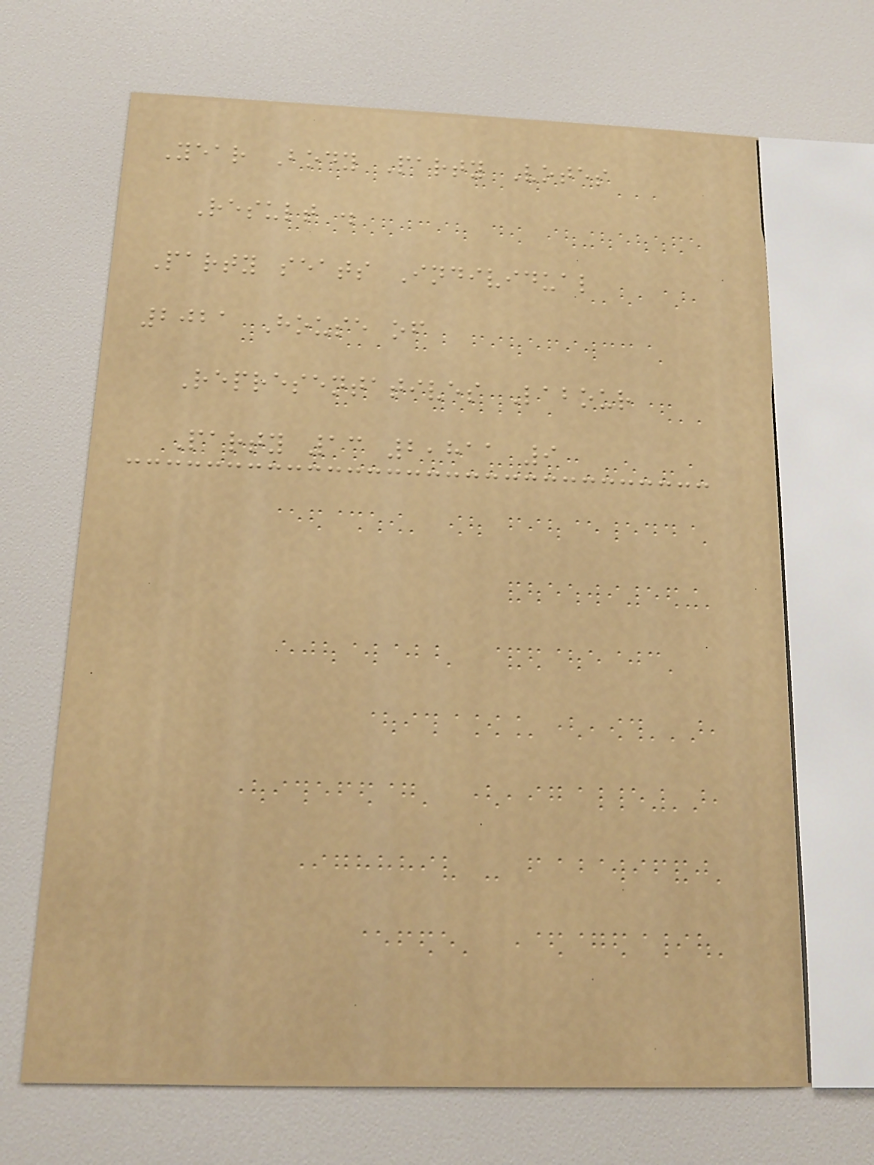Year Body Party Votes
Result .
Party seats Individual
2021 House of
Representatives Labour
Party 13 2,811 9
